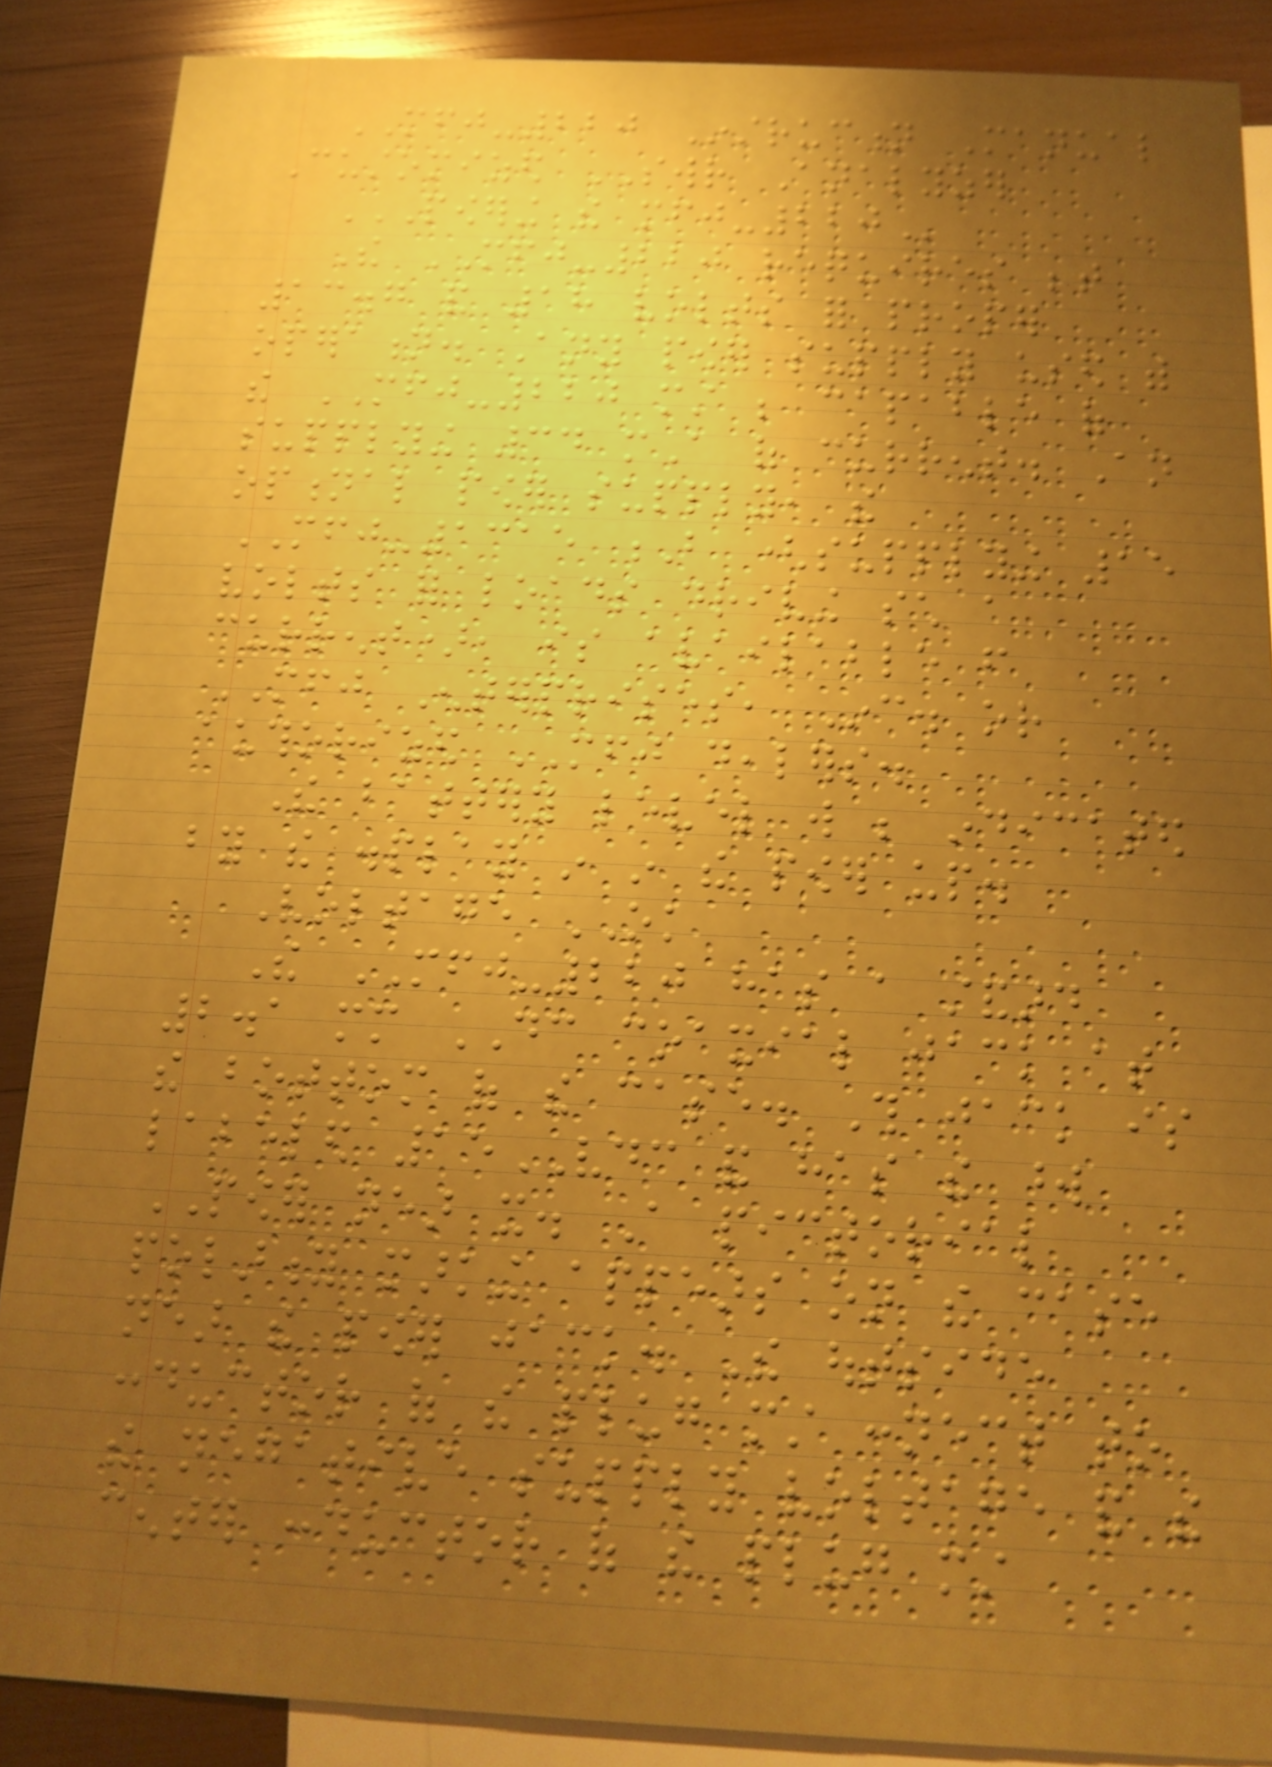MFJ-220 Instruction Manual
Customized SWR Analyzer
POWERING THE MFJ-220
The MFJ-220 requires between
13.7 and 18 volts for proper
operation. Any power supply used with
the MFJ-220 must be capable of
supplying 34 mA of current. An
optional power supply, the
MFJ-1315 B (supplying 15
volts for loads driving such a
current), is available from
MFJ Enterprises, Inc. or
authorized MFJ dealers.
The battery level will be indicated
by the display in in the power up.
Voltage OK
The MFJ-220 has a standard
2.1 mm DC coaxial jack at
the bottom of the case. This jack is
labeled 15VDC and has the word
POWER near it. A pictorial
polarity marking appears on the case
near the power jack. The outside
conductor of the plug must connect to
the negative supply voltage and the
center conductor of the plug must
